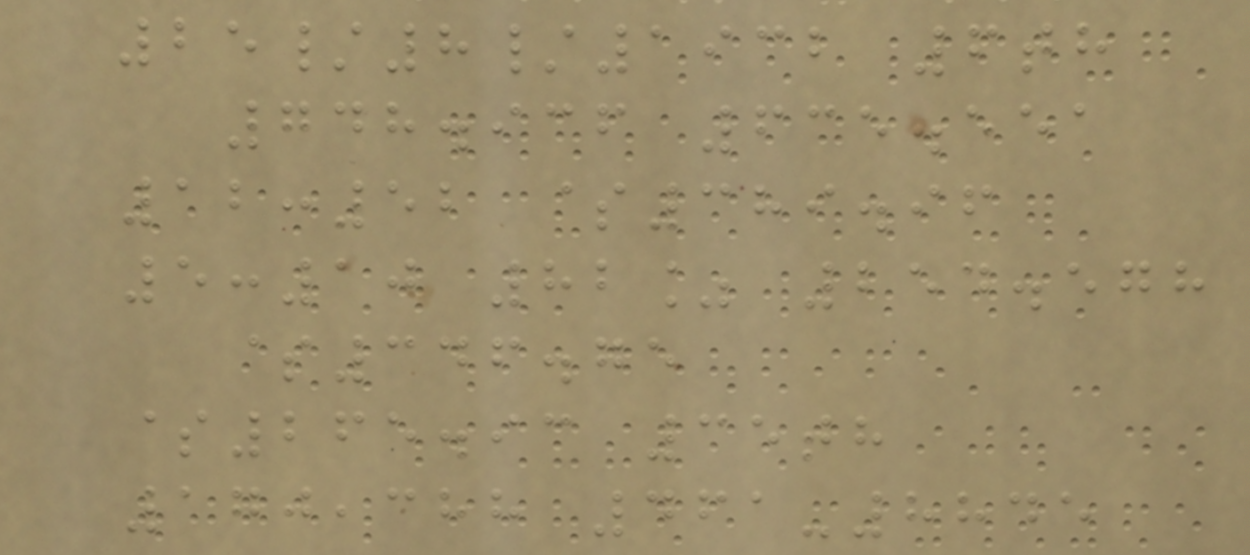25/8/1932 6th
748.936 635.551
12:52 $389.96
5:10 82% 254.578
$346.75
$265.93 35th
170,388 461-8845
